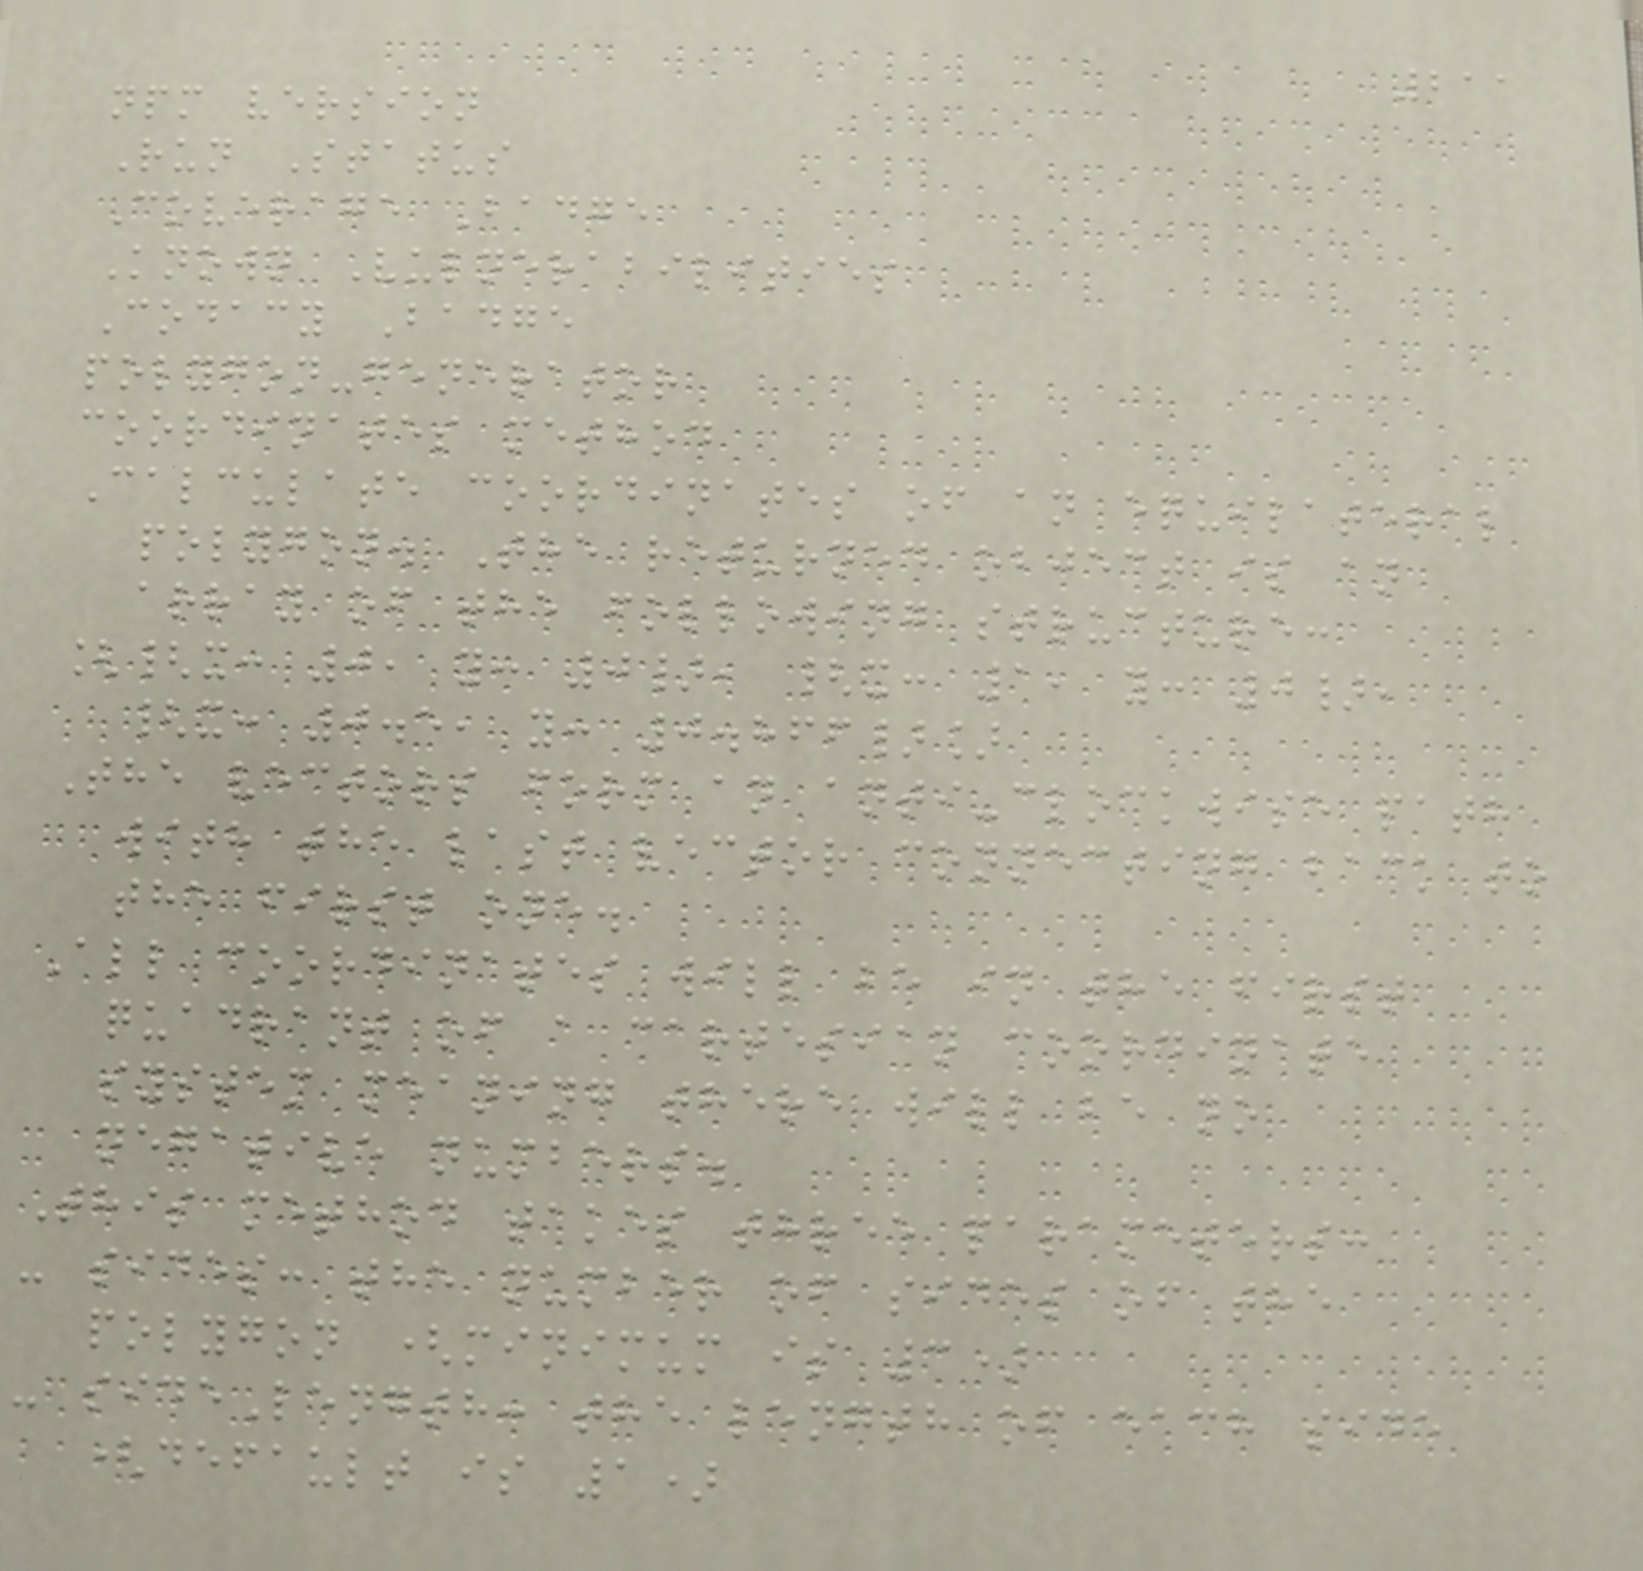211
npm version
Run Status
Coverage Badge
Known Vulnerabilities
Codacy Badge
polygon-generator
coordinates method
Calculate coordinates of an equilateral
polygon. The returned object is an
array of the following structure:
[{x: 0, y: 0}, {x: 1, y: 0},
{x: 0.5, y: 0.866}]
The vectors form an anti-clockwise path
with the last vector connecting back to
the first one.
All coordinates will be in the first
quadrant of a cartesian coordinate
system meaning there will be no
negative numbers.
This method takes three parameters:
- sides: the number of sides of the
polygon (minimum is 3)
- sideLength: the length of each side
(default is 1)
